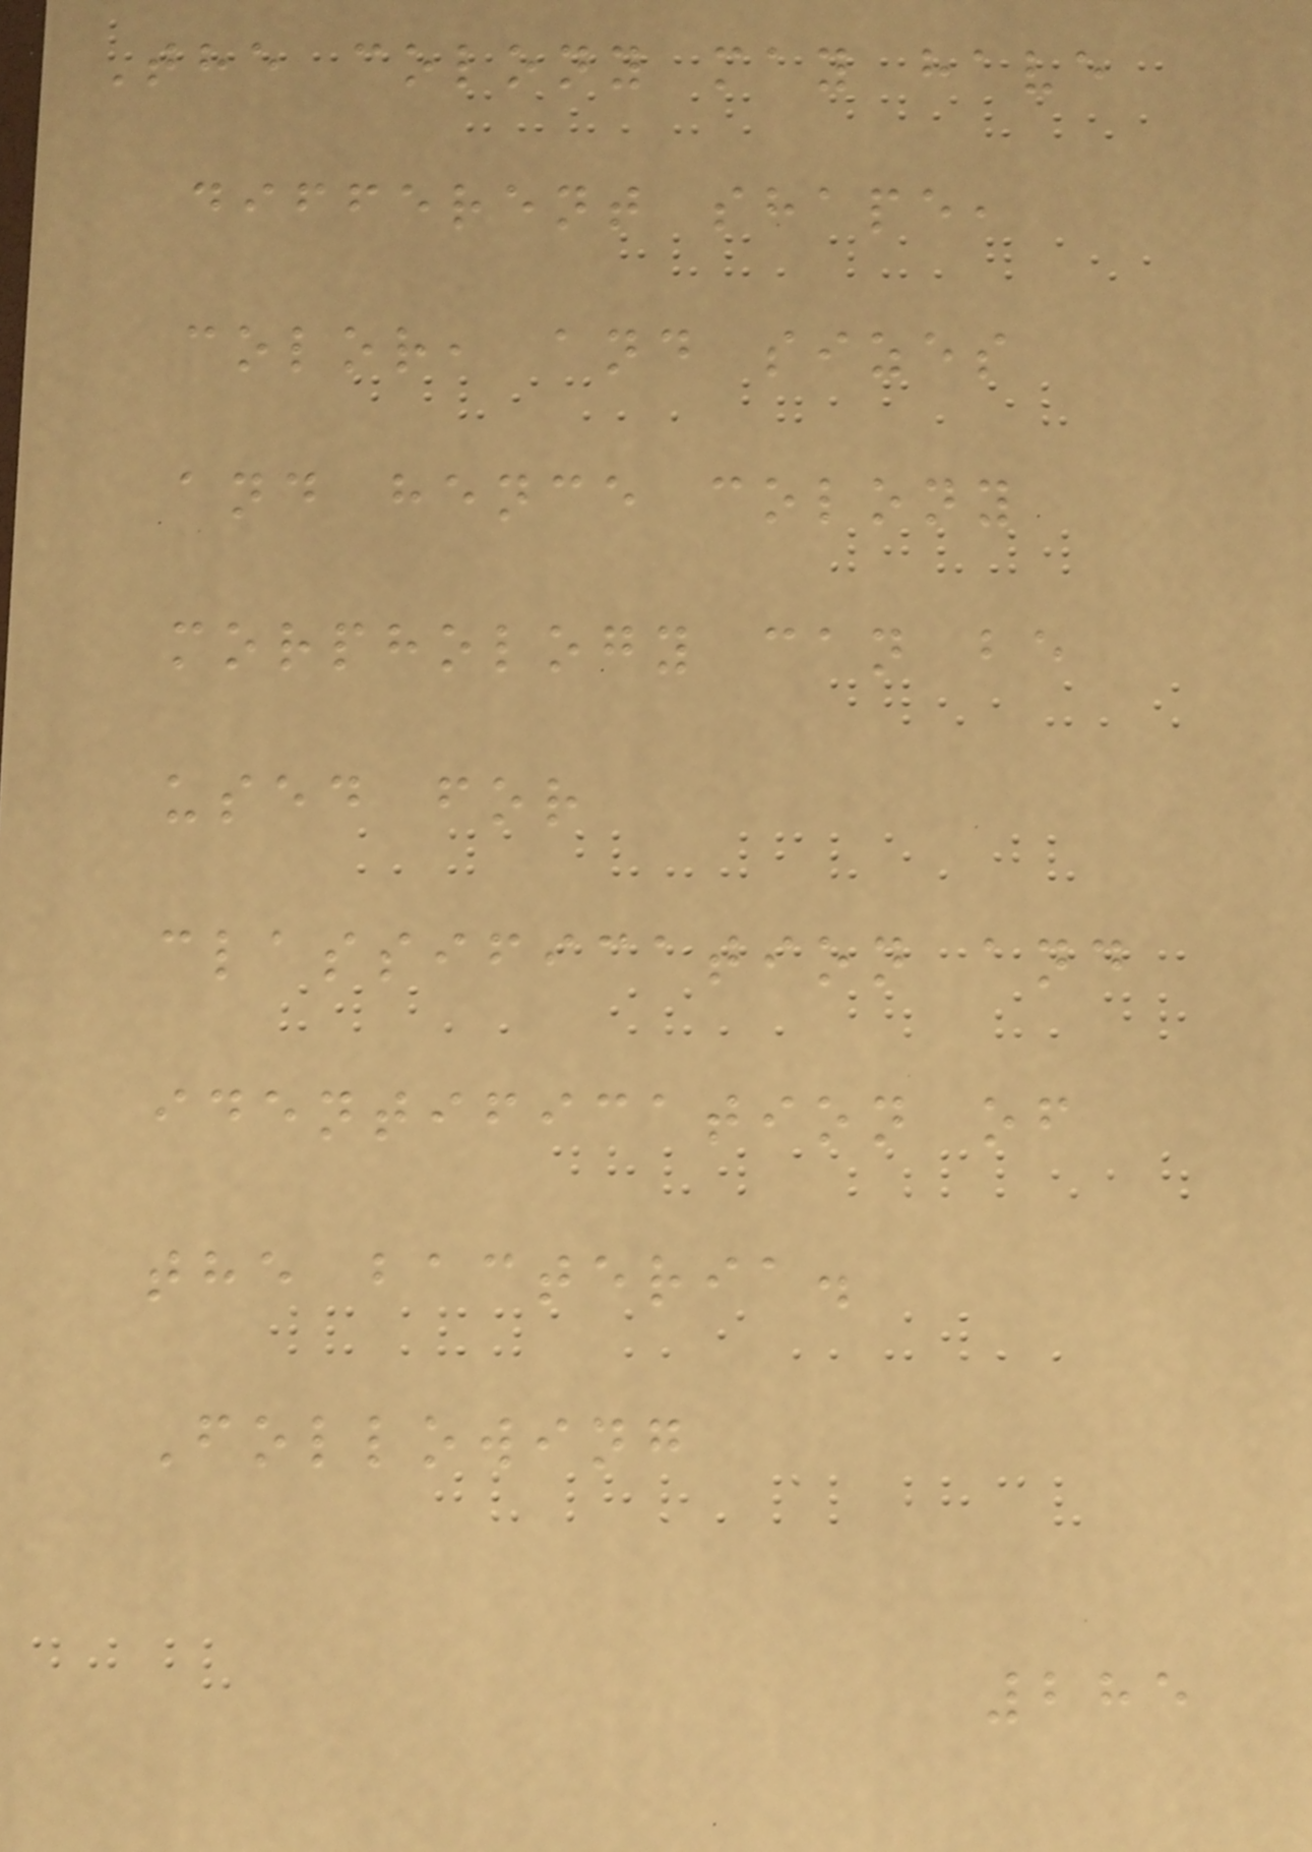The colony may have
different shape,
color, and sizes
and hence colony
morphology can be
used for
classification and
identification of
the bacteria.
Following
285
